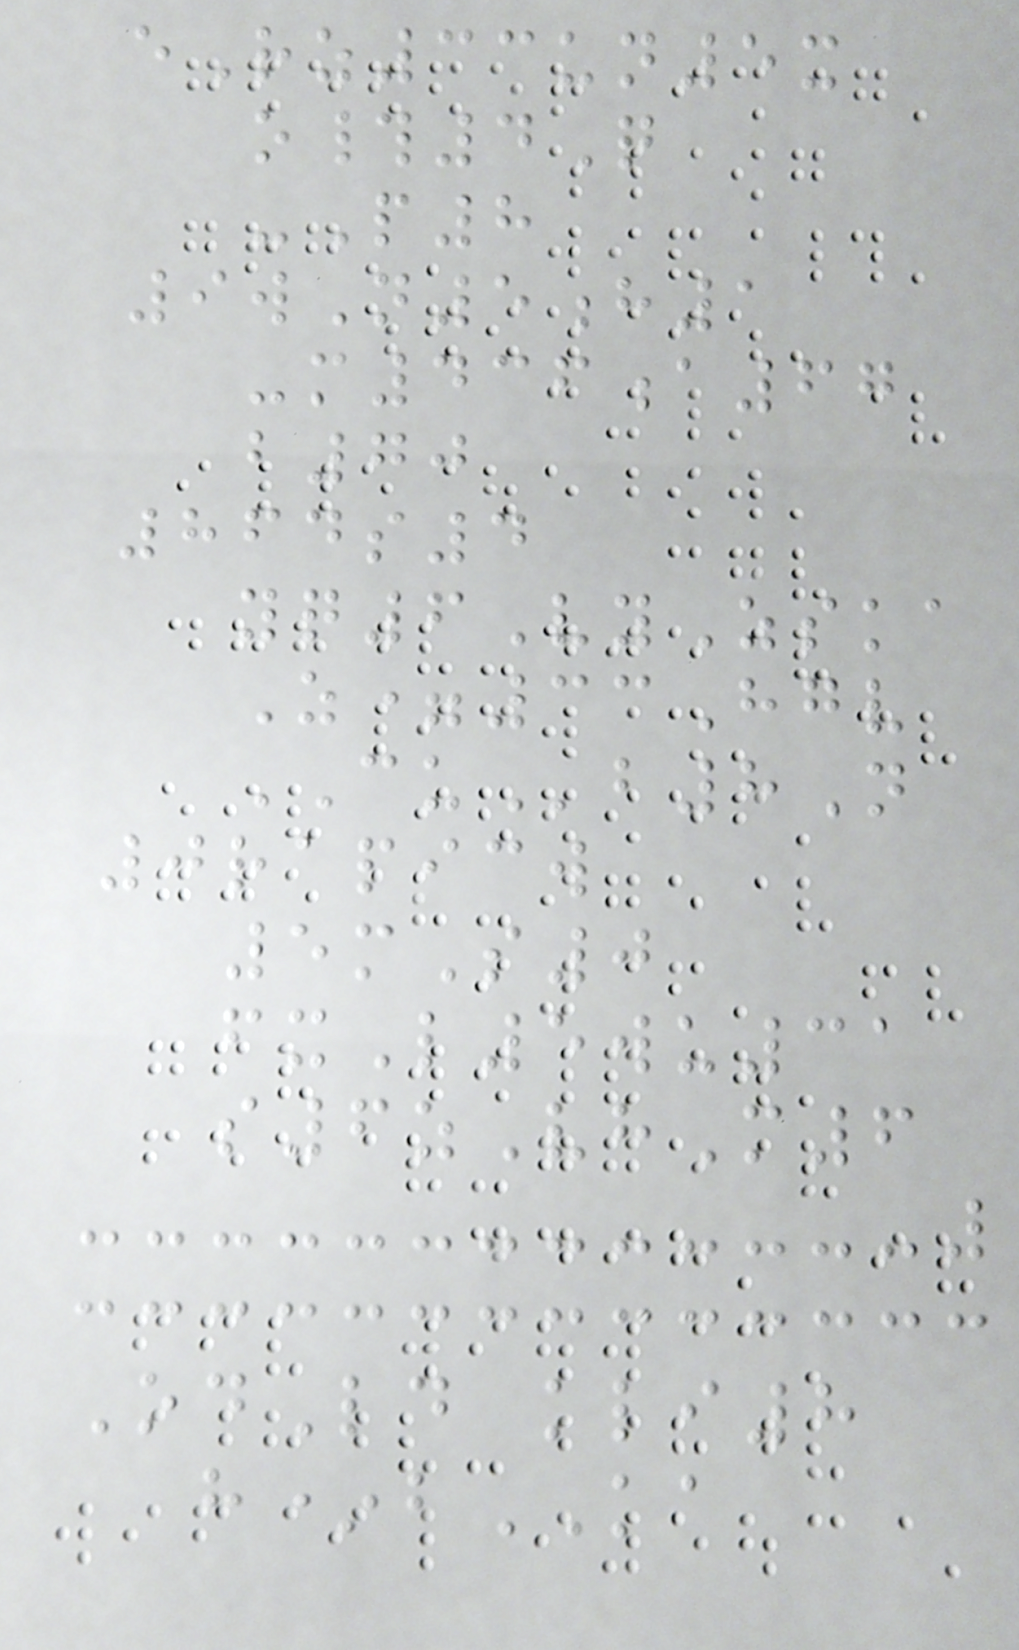eRz33un5x
o#4Q
-P8
9wN5h1
-m436a67
b70
864s4
yq6VyZska
Z=33Hgv
CUb8N
0rapicw
5mS0
fxL5wu31
s6zVhM6
OdLd kli8
h*bKA
